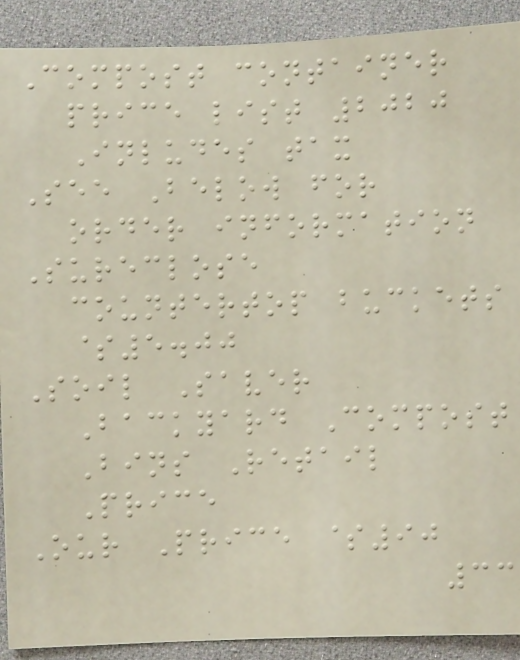Compost container
price list 2020
Inludes tax
See Below for
order information
Sureclose
countertop buckets
$5.00
Soil Saver
Backyard Compost
Bins Retail
Price
Our Price $90
33
